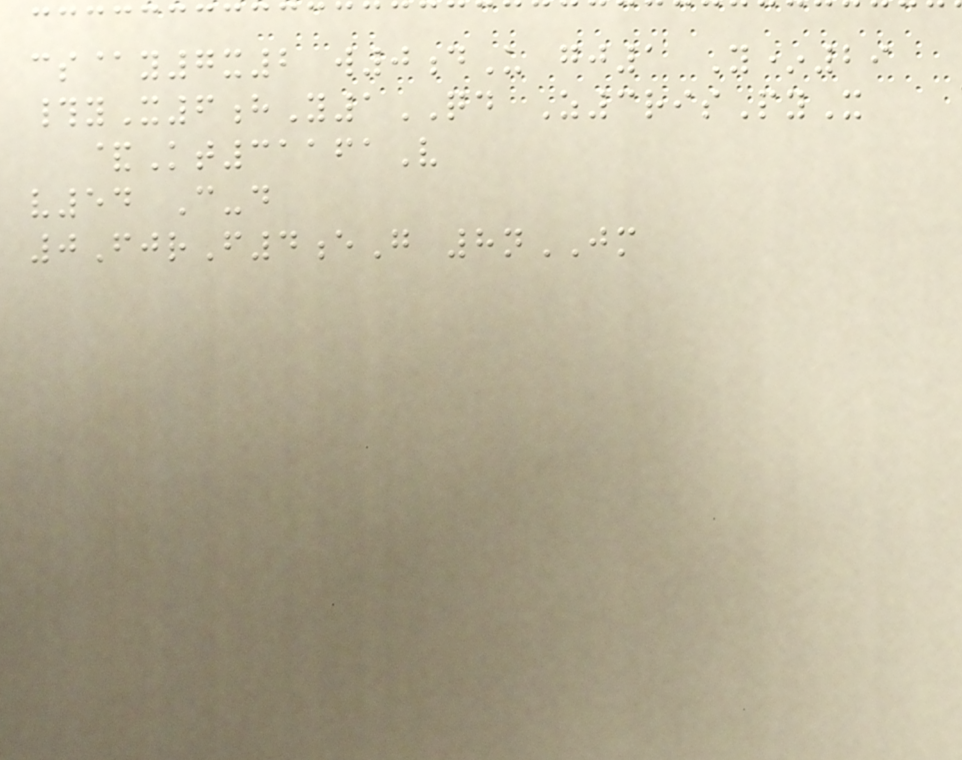cs@y7x2 w0dU gj1 Y*29
#yX6hY1QD Z3risPyX
&Kt31161V
v54 C-d
0FjrF4eG 8nJM
